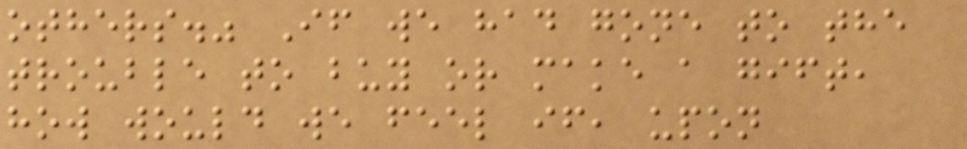others." If we had gone to the
trouble to buy or make a gift,
how would we feel if, upon
